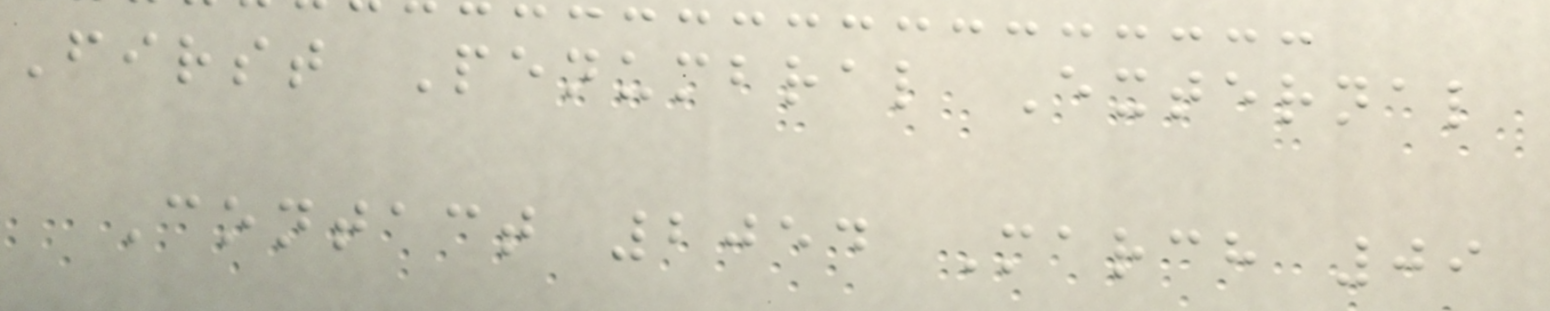First Penumbral External
Contact 2054 March 09
